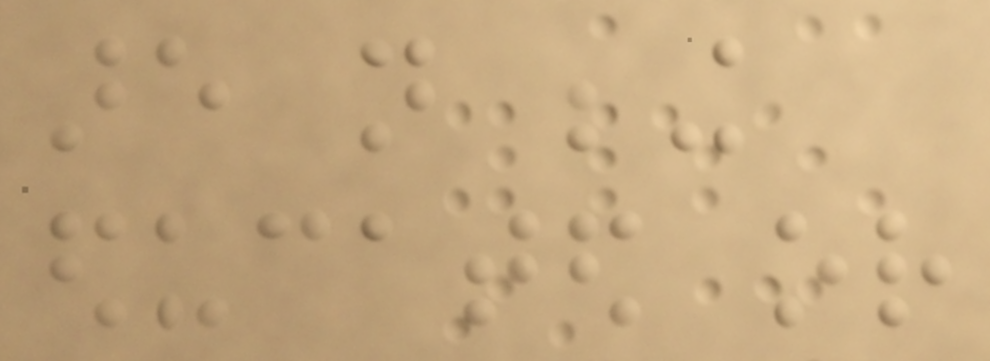are not being
educated or
